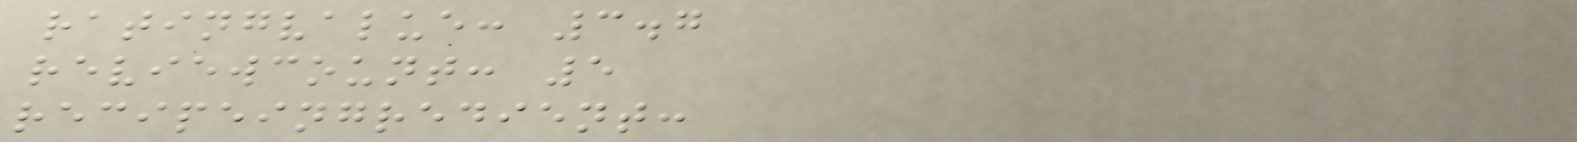ratingvalue: 3.7
reviewcount: 5
recipeingredient:
